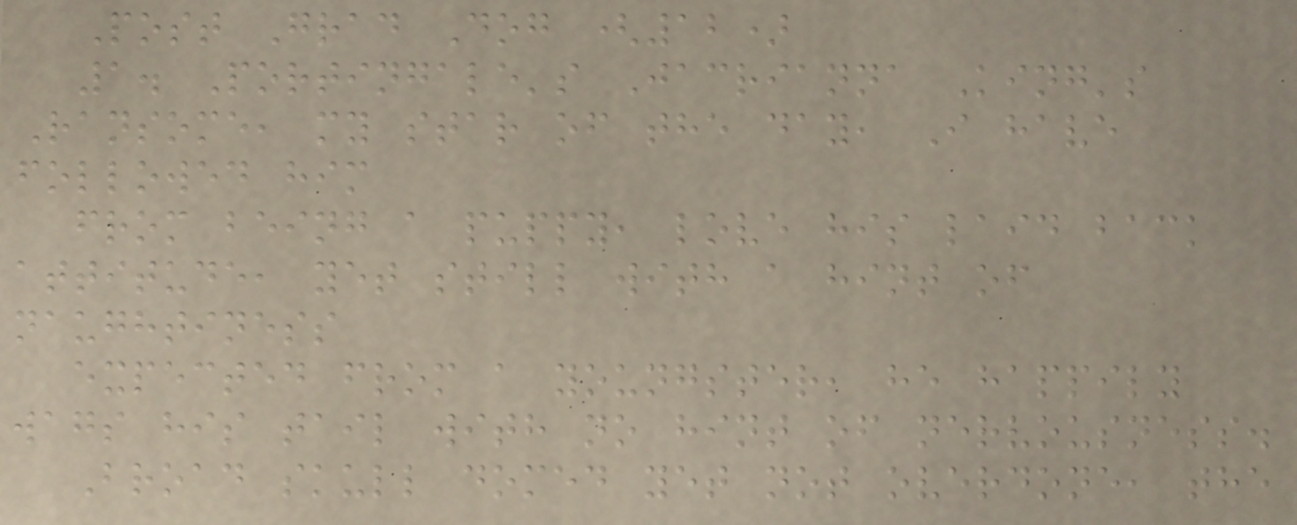Post Grad Dog (12)
1. Portingale's Jacrianna King's
Ransome, my star of the day, I have
followed him
from being a puppy, love his laid back
attitude, yet still with a hint of
naughtiness
expected from a youngster, he happily
wags his tail with no hint of nervousness.
Broad skull domed yet not overdone, the
